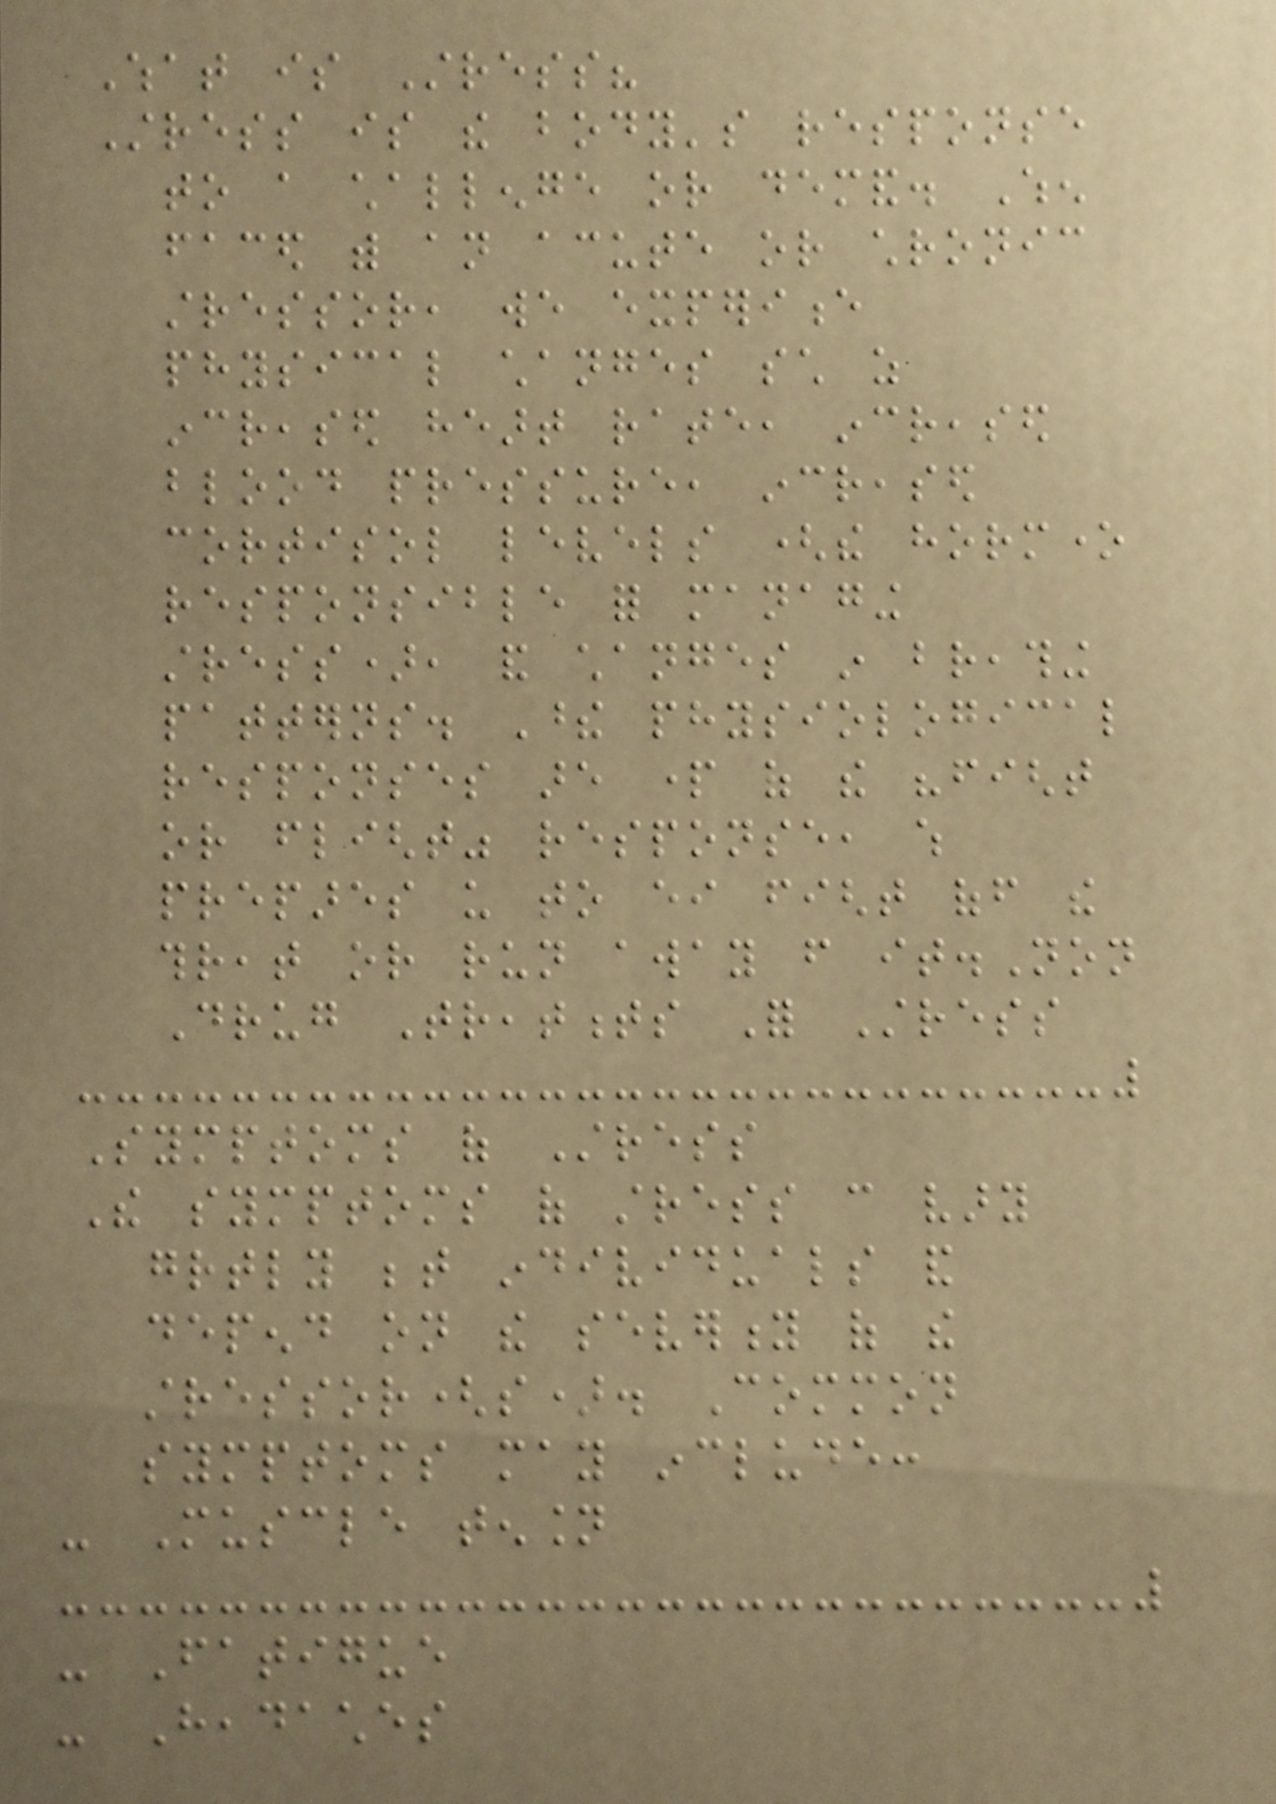What is Stress?
Stress is the body's response
to a challenge or demand. When
faced with an acute or chronic
stressor, we experience
physical changes such as
increased heart rate, increased
blood pressure, increased
cortisol levels (the hormone
responsible for managing
stress), and changes in breathing
patterns. These physiological
responses are part of the "fight
or flight" response, which
prepares us to either fight off the
threat or run away from it.Non
Drug Treatments For Stress
Symptoms of Stress
The symptoms of stress can vary
greatly between individuals and
depend on the severity of the
stressor(s). Common
symptoms may include:
- Muscle tension
- Fatigue
- Headaches
